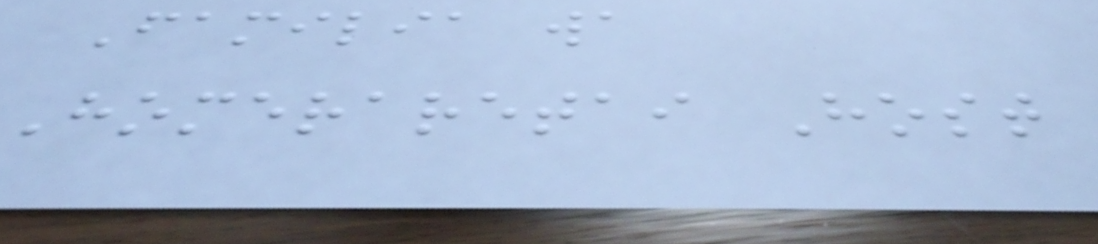Familia wa
Homeraretai Host
